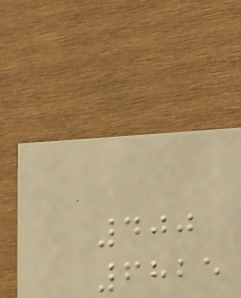400
6825
